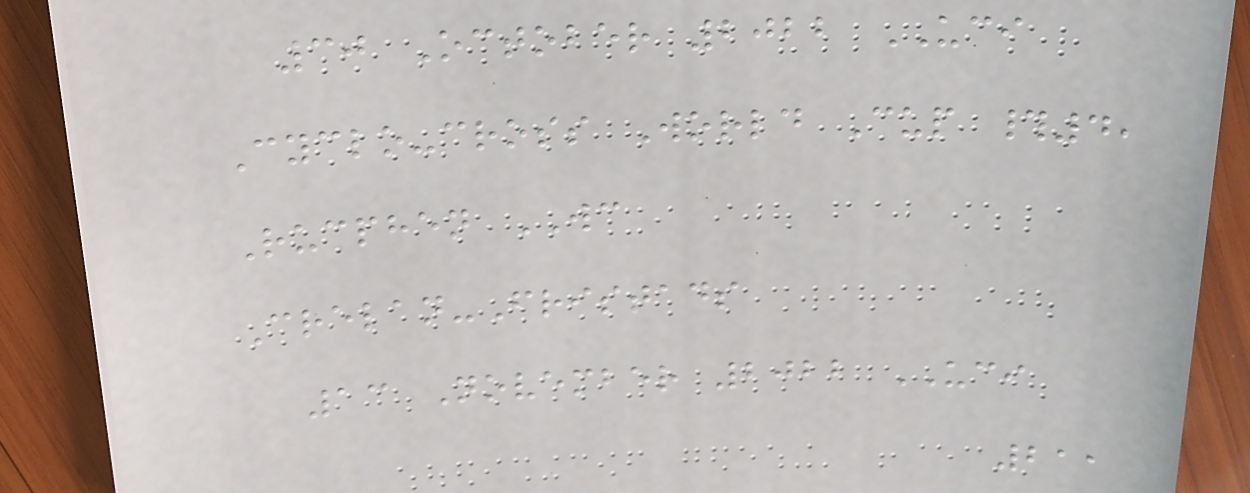30 October 2022 UCI
Cyclo-cross World Cup #4,
Rucphen WC
Crelan-Fristads
13 November 2022 UCI
211
